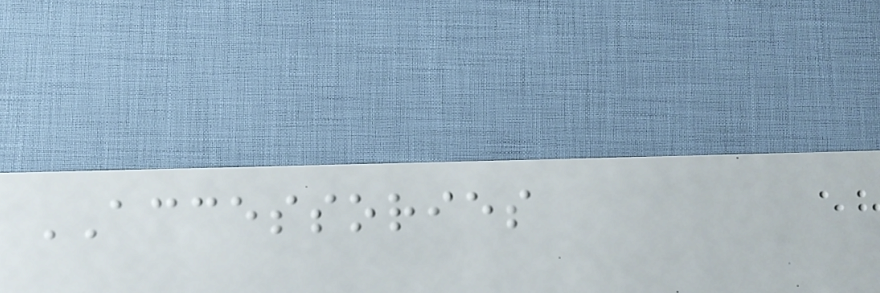ACCESSORIES
